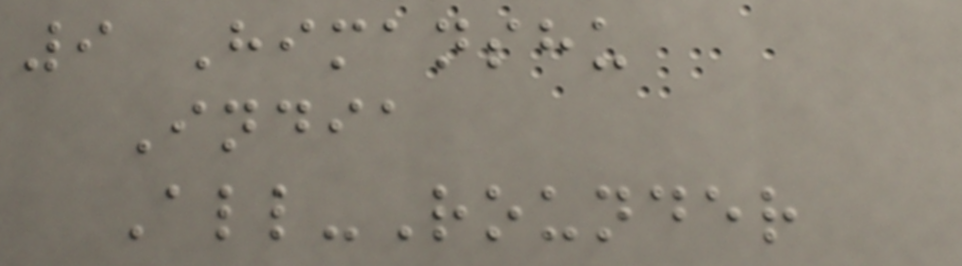9 Himanshu
India
All-Rounder
